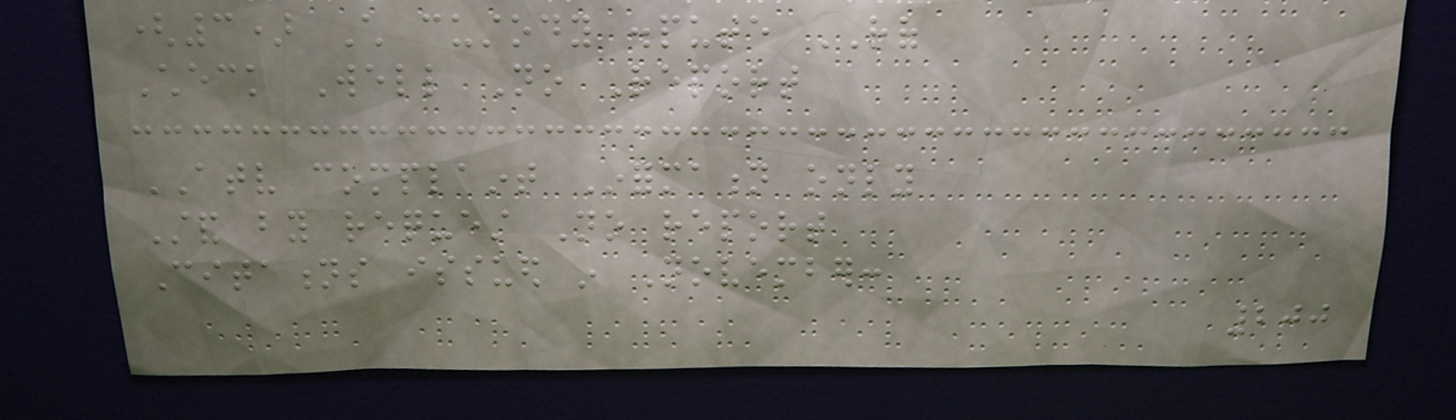(3) Child custody dispute ROF
Check Well No Report
ATV complaint Information only
Stand by request No report
Citations issued in November:
200
